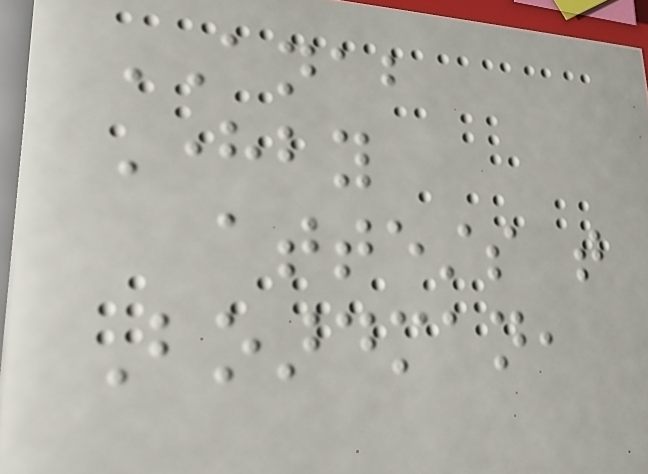ANAB
Hereby
attests that
Boardman,
